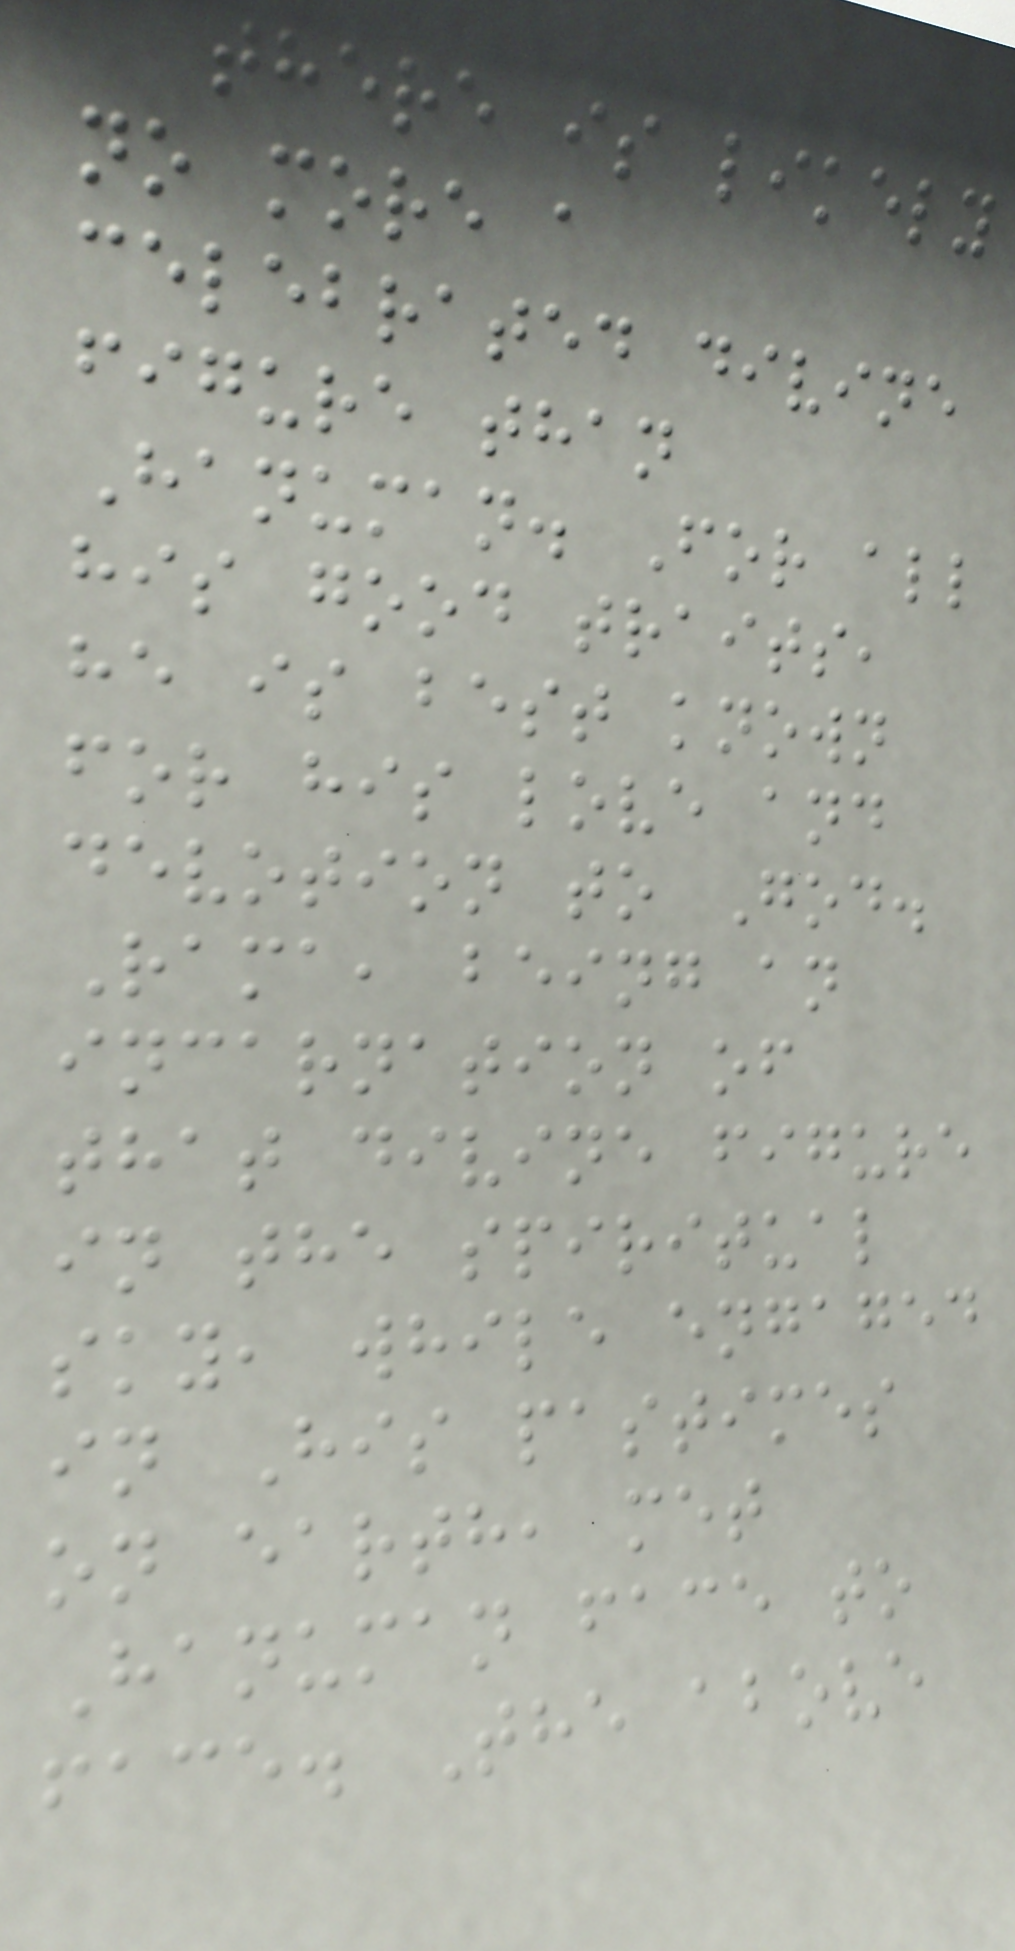there is likely
no more a
celebrated divine
figure than
Hanuman. For all
his good traits,
he is best known
for his love and
devotion to God.
Rama, being an
incarnation of
that divine figure
in the spiritual
sky, while engaged
in His pastimes
on earth, met
Hanuman face to
face. The above
